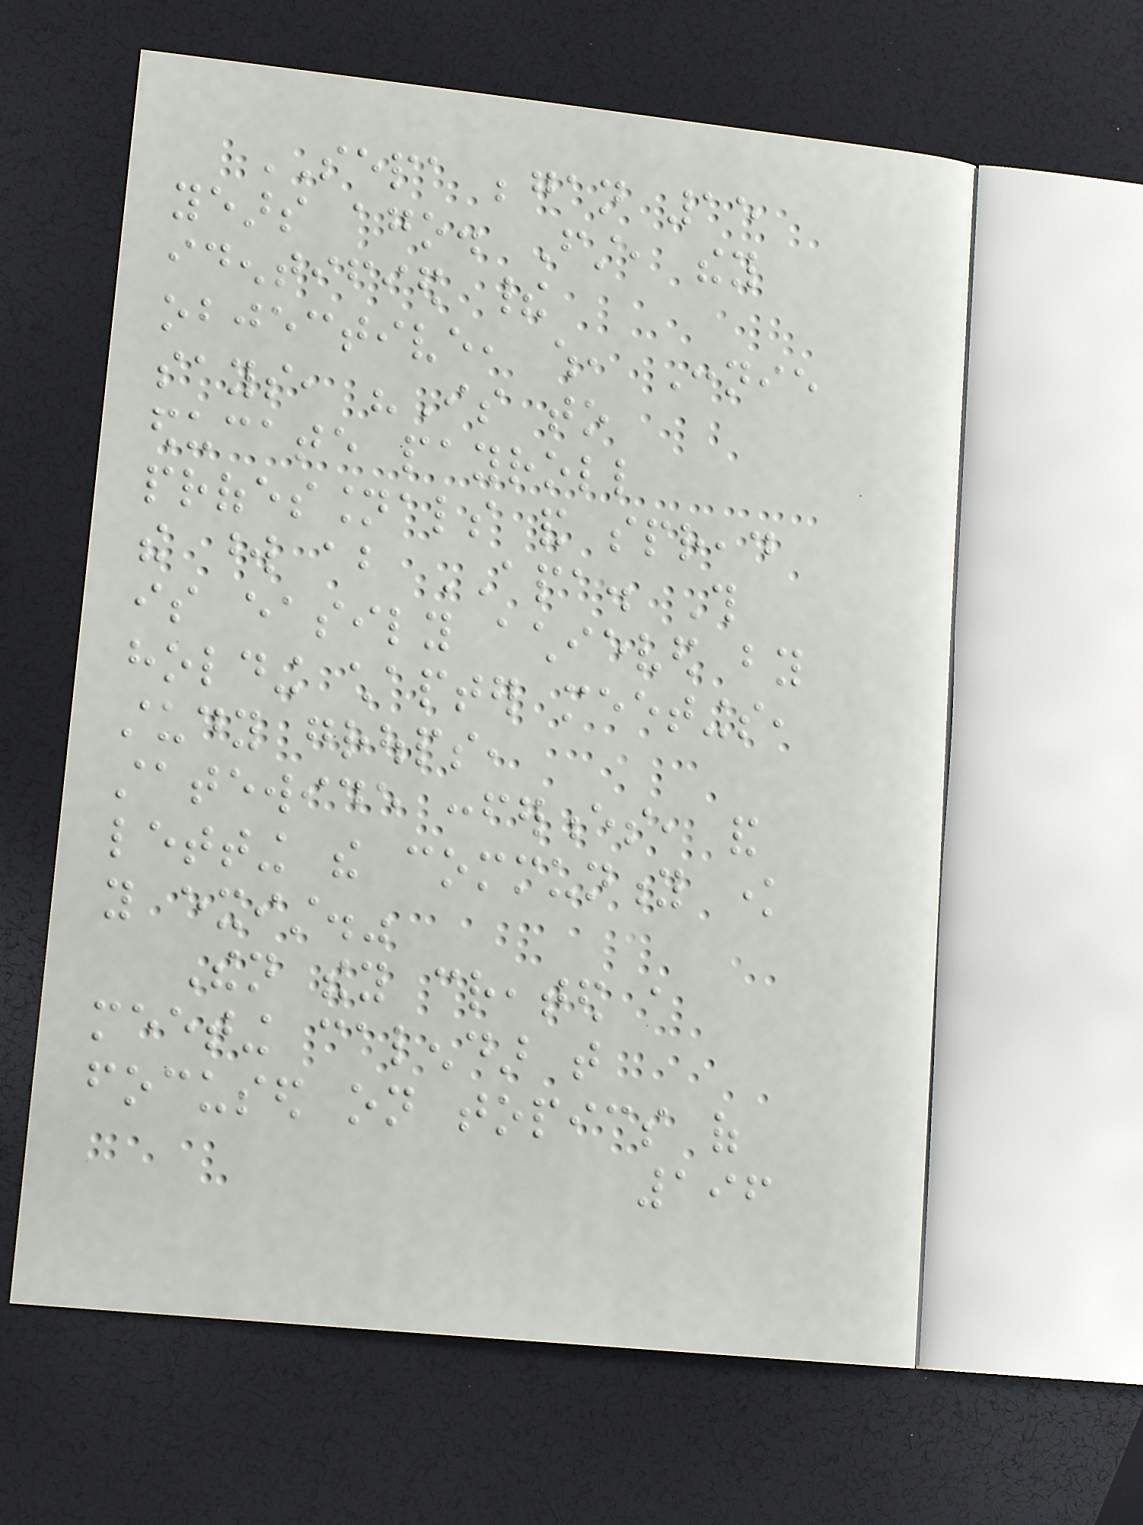SEPA began 15
years ago. First, they
identified their
objective, which, Connie
says, "Is to
educate payroll
professionals and spread
the word about APA. This
is easily achieved by
holding chapter meetings,
study groups,
statewide conferences, and
letting the community know
you exist."
Then they created a
meeting calendar that
focused on topics of
196
